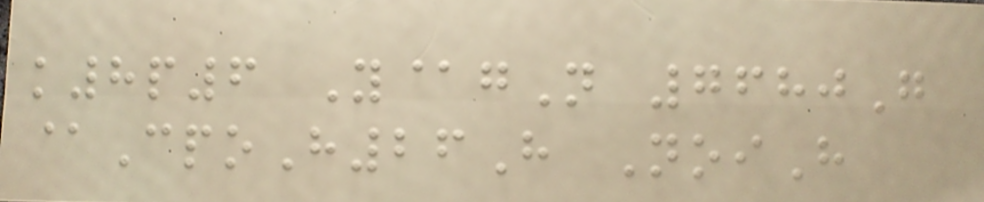k8p6 Y@gN 7680G
@CpoH26H NoiH
